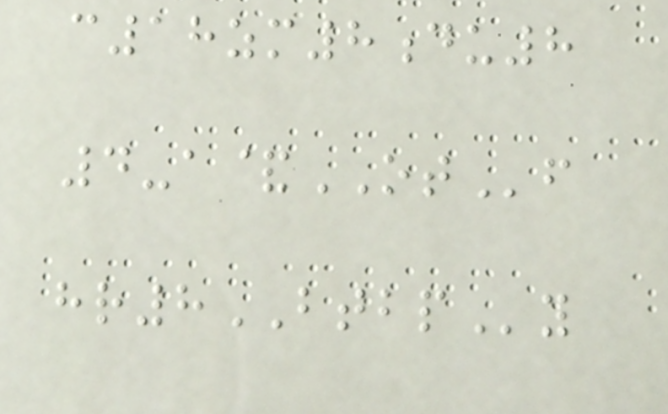c18zm8du8
4-a&OTf
hr8BTBPy
